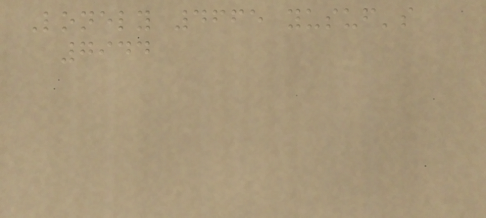Lonely 4665 yusuf's
7944
